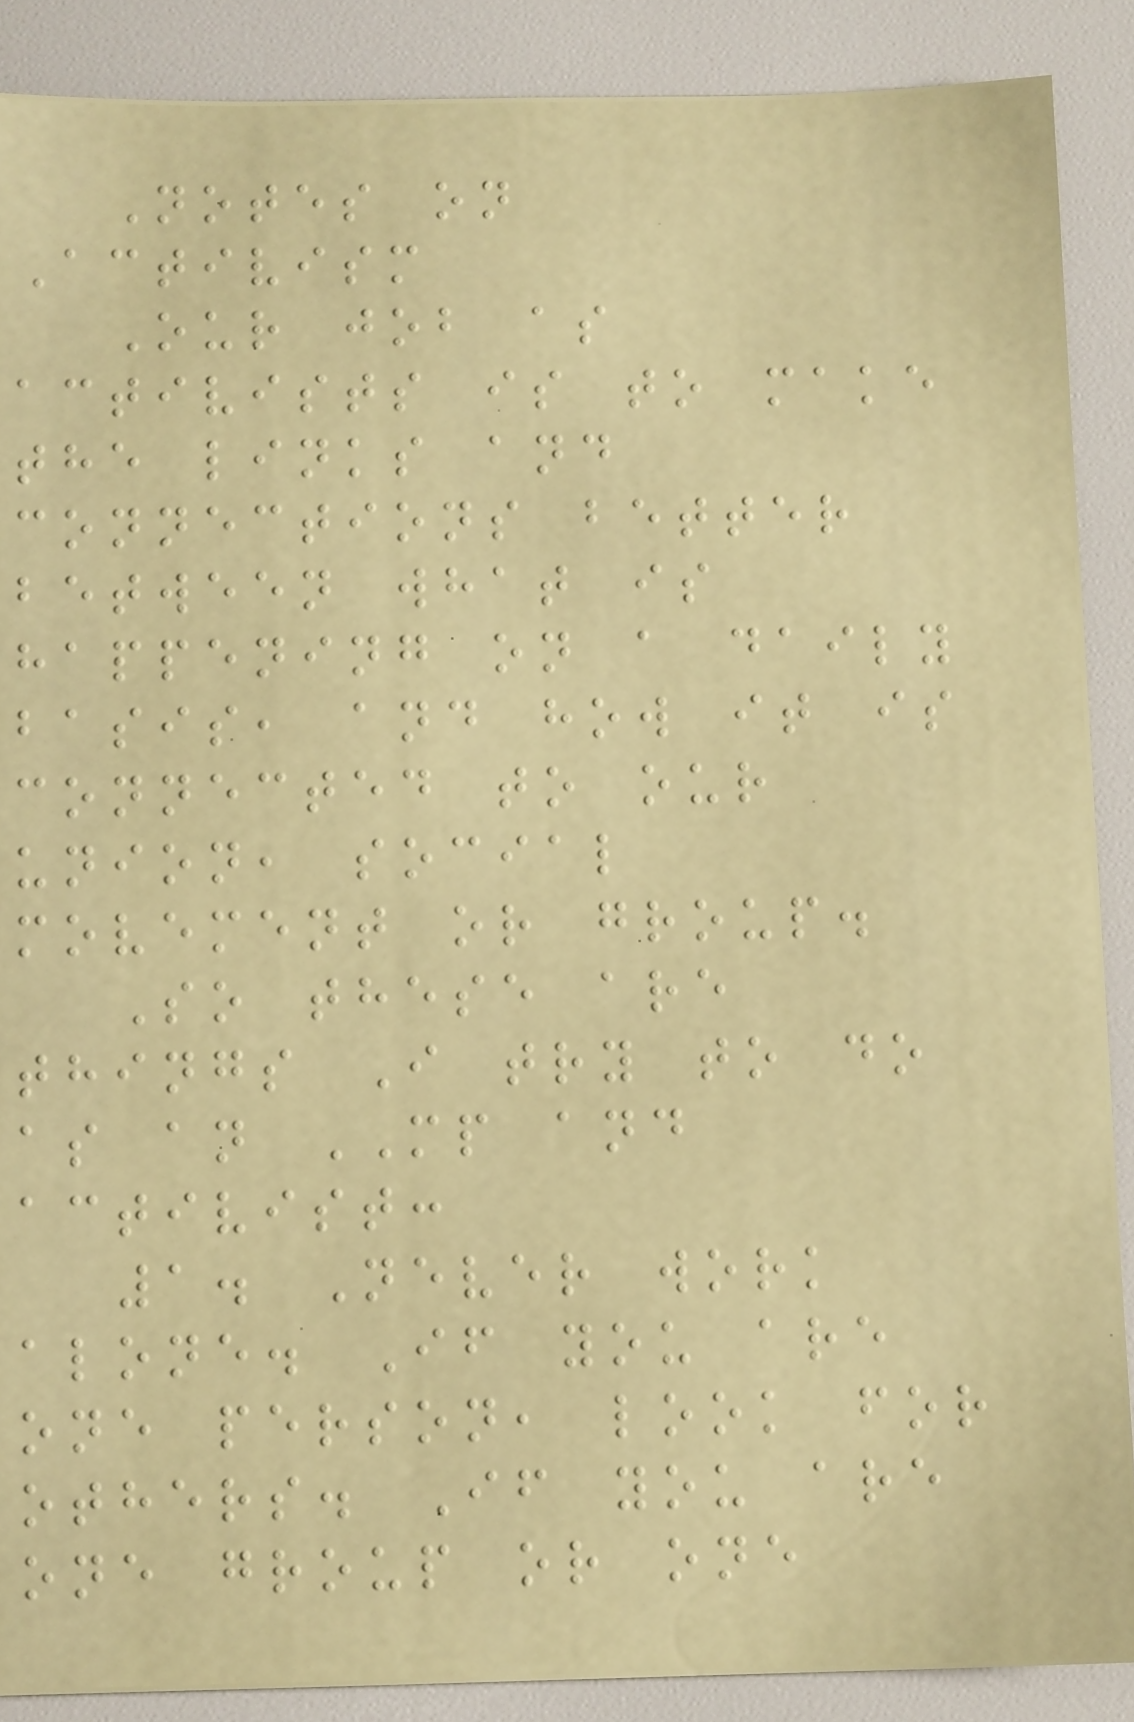Notes on
Activism
Our job as
activists is to make
the links and
connections better
between what is
happening on a daily
basis, and how it is
connected to our
union, social
movement or group.
So these are
things I try to do
as an MP and
activist:
1. Never work
alone. If you are
one person, look for
others. If you are
one group or one
